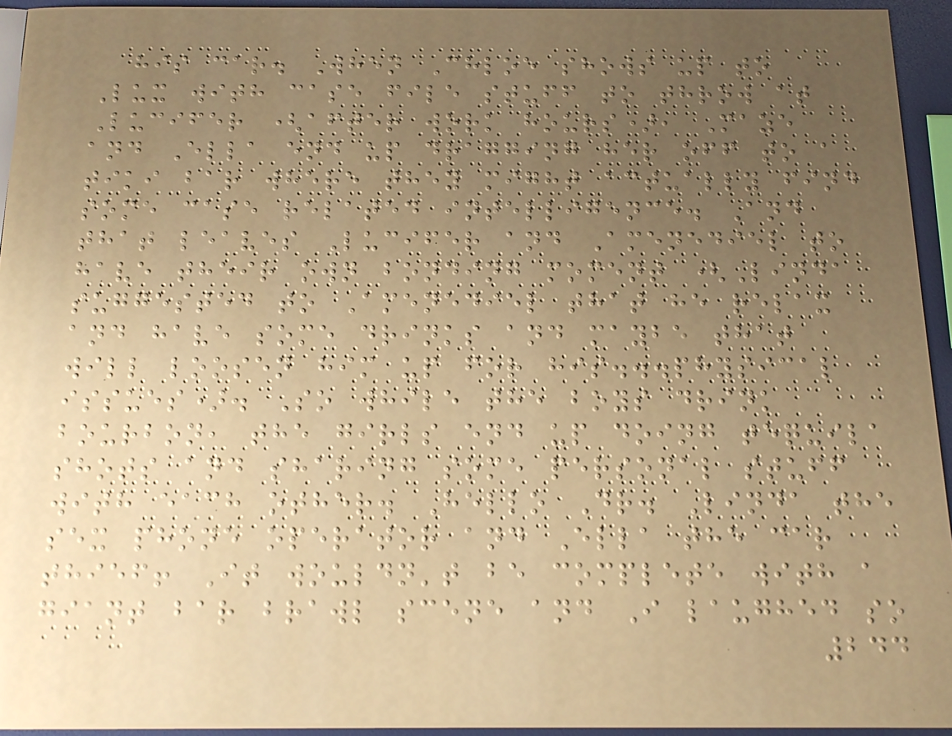his car. When Chloe shows up to
Lux with case file stuff to throw at
Lucifer (after work hours), Maze
and Ella end up dragging her off to a
tiki bar where they might actually find
some case related intelligence. And
that leaves Lucifer and Amenediel to
have their own bonding moment (Linda
suggested to Amenediel that he relax
and have some drinks and maybe that
will loosen him up for his...physical
issues). So while the boys drink
bourbon, the girls end up doing tequila
shots and sharing some personal stuff
with each other. Hello Dr. Linda the
sex phone operator and Ella the car
thief! It wouldn't be complete with a
giant bar brawl scene and I laughed so
244
